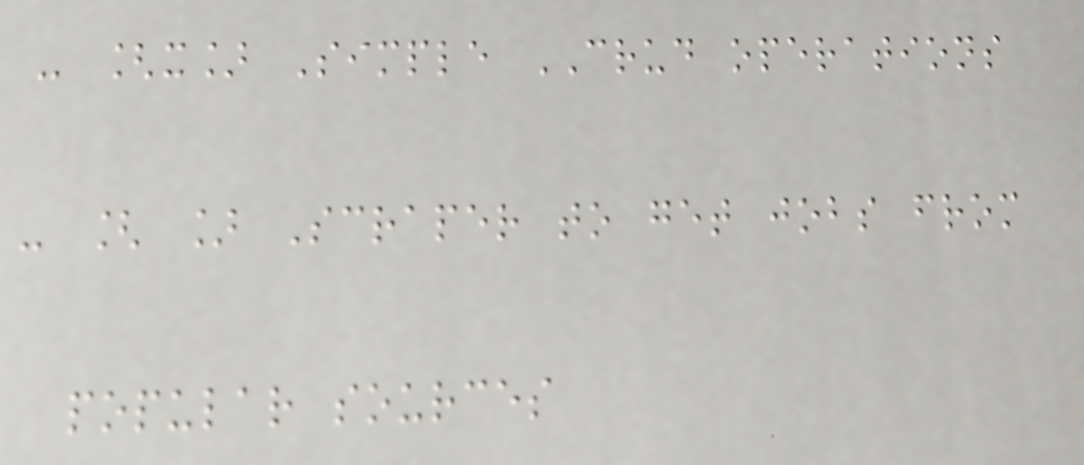- [x] Simple CRUD operations
- [ ] Scraper to get jobs from
popular sources
